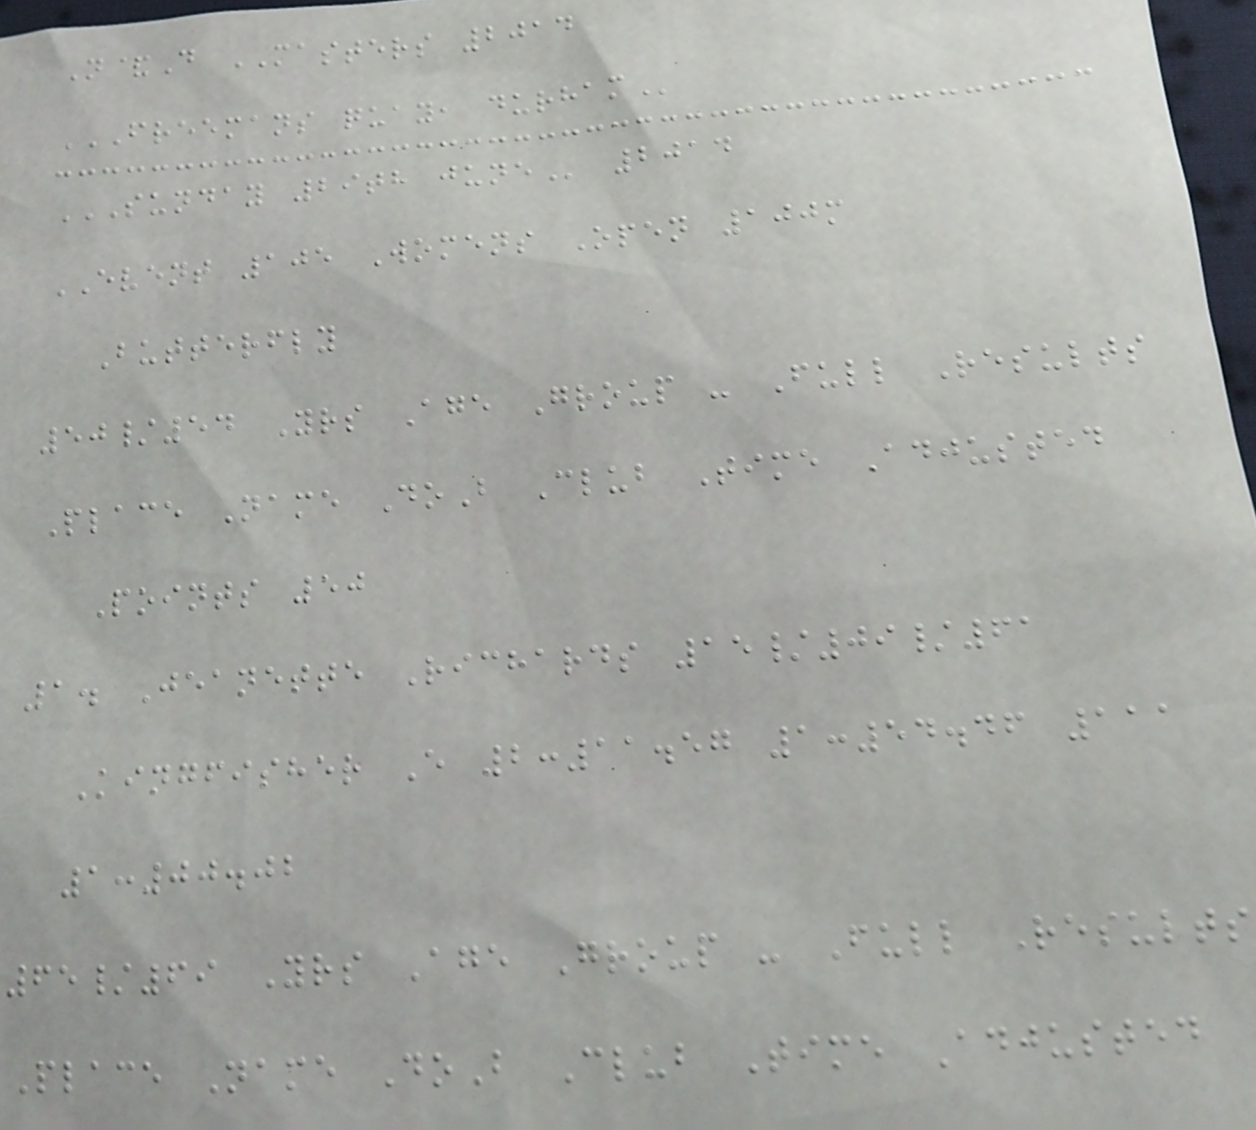N&D MASTERS 2014
FREEMANS QUAY, DURHAM
SUNDAY 29TH JUNE 2014
EVENT 105 Womens Open 100m
Butterfly
50/54 Yrs Age Group - Full Results
Place Name DoB Club Time Adjusted
Points 50
1. Jeanette Richards 15/09/61
Kingfisher E 2:11.57 1:54.46 111
1:00.02
65/69 Yrs Age Group - Full Results
Place Name DoB Club Time Adjusted
